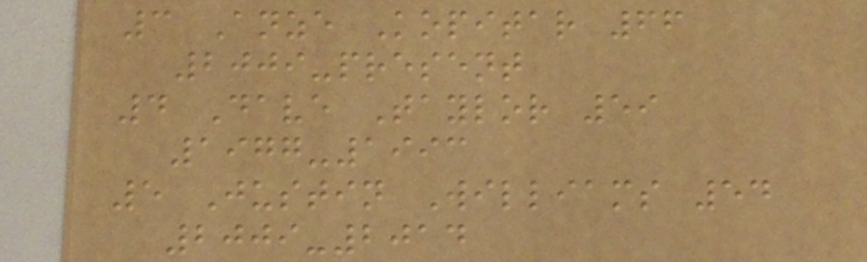3 Anze Kopitar 66
2009-present
4 Dave Taylor 59
1977-1993
5 Justin Williams 54
2009-2014
